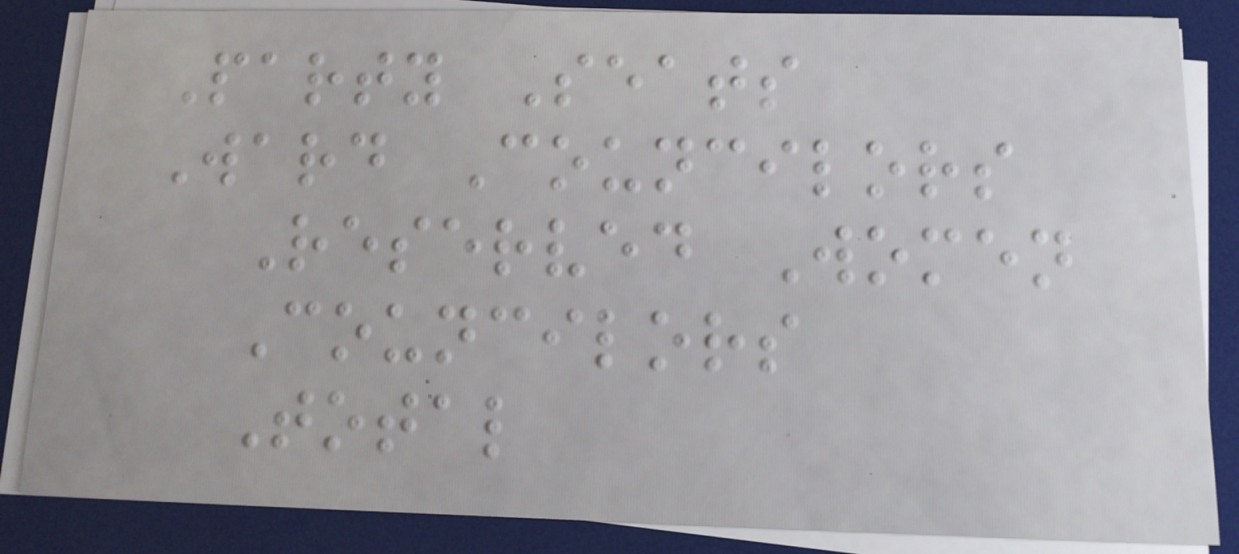Party Seats
Ward Councilors
Reserved Women
Councilors
Total
